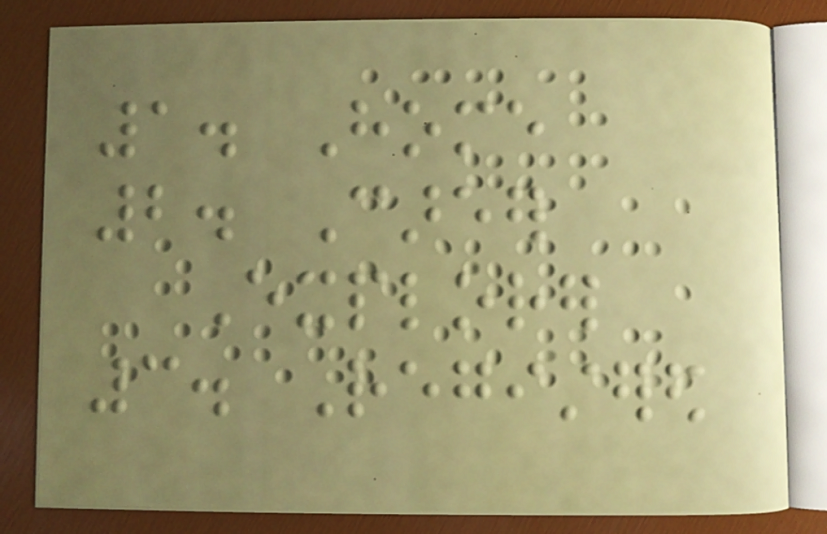1. Home
2. Career
Explorer
3. Registered
